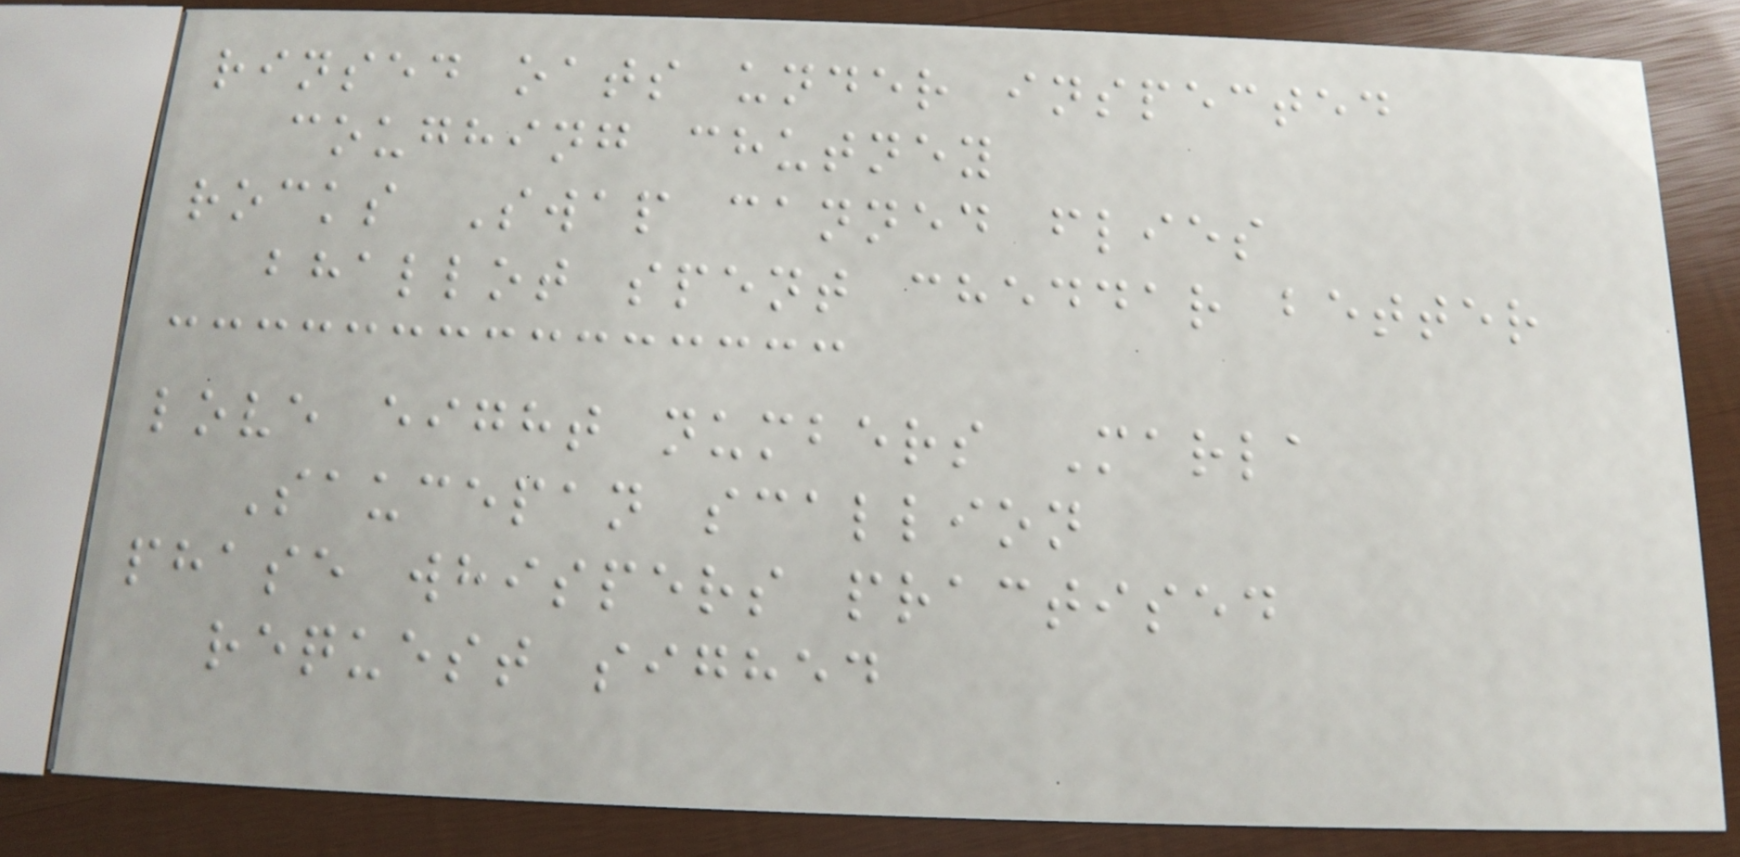rinsed oats under inspected
coughing chutney
rocks Swap canned flies
bhallot spent cheddar better
love eight numbers Marla
Saucepan scallion
phase whispers practised
request sighed
